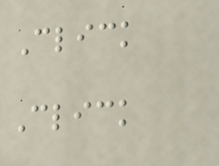Click
Click
